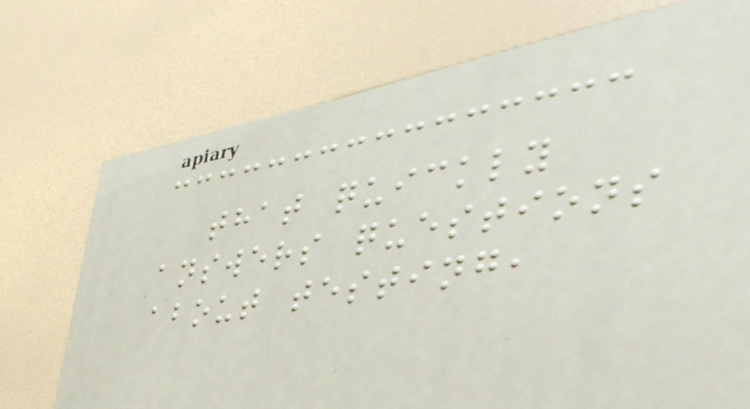that quickly
answers questions
about testing,
